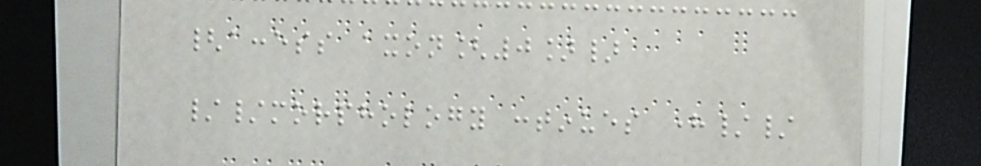{access axon[0]}
//morphology continues here//
